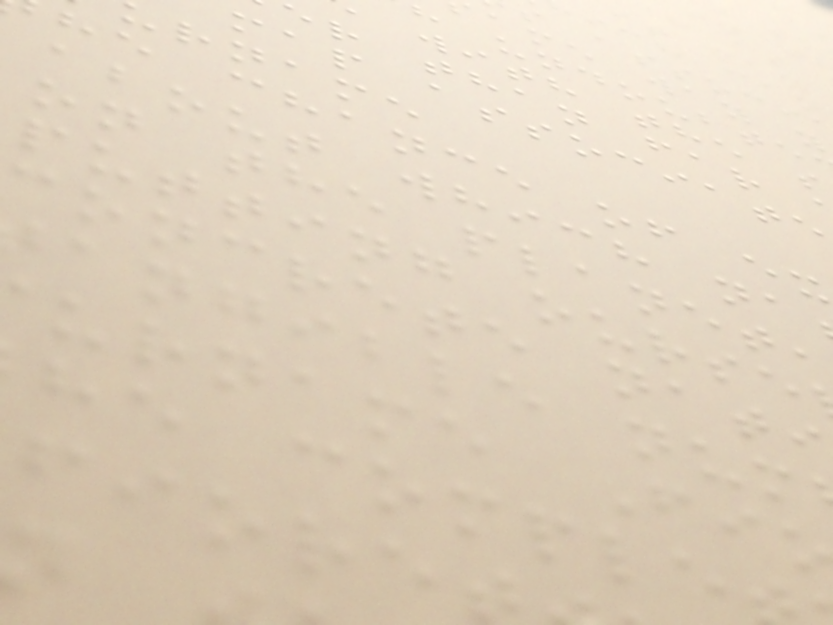with the s
r than far
map associate
rname
he chance of ex
about which na
on the planet
putting ourse
concrete nat
angible num
urname Fi
he comple
